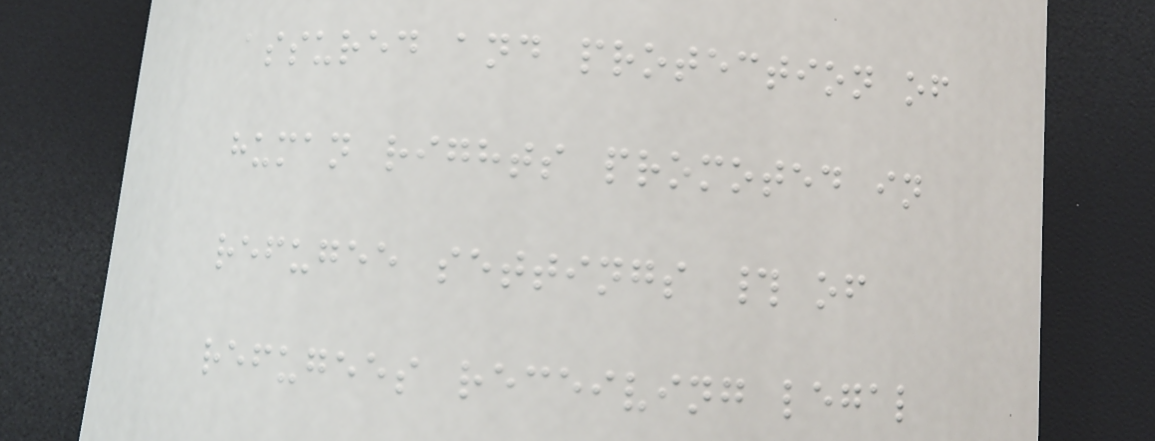assured and protection of
human rights promoted in
refugee settings # of
refugees receiving legal
